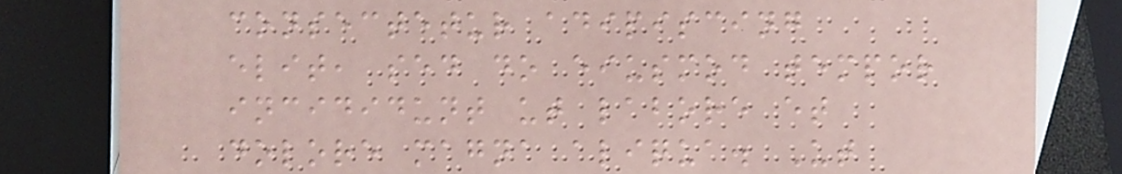consectetur adipiscing
elit, sed do eiusmod tempor
incididunt ut labore et
dolore magna aliqua. Ut
